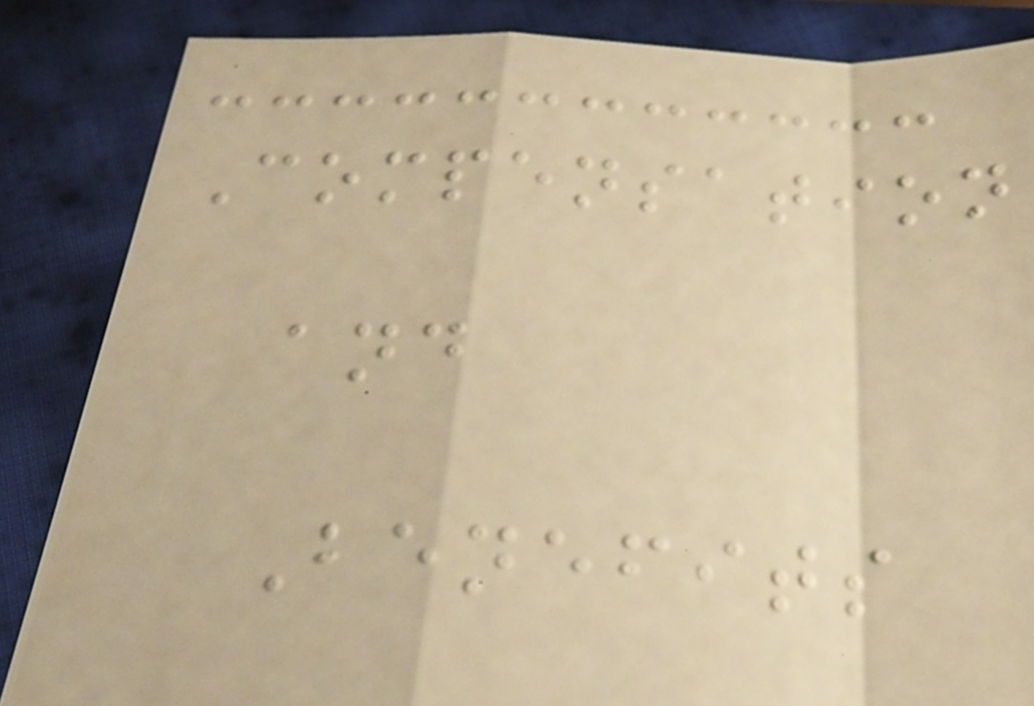Compensation
and
Benefits
